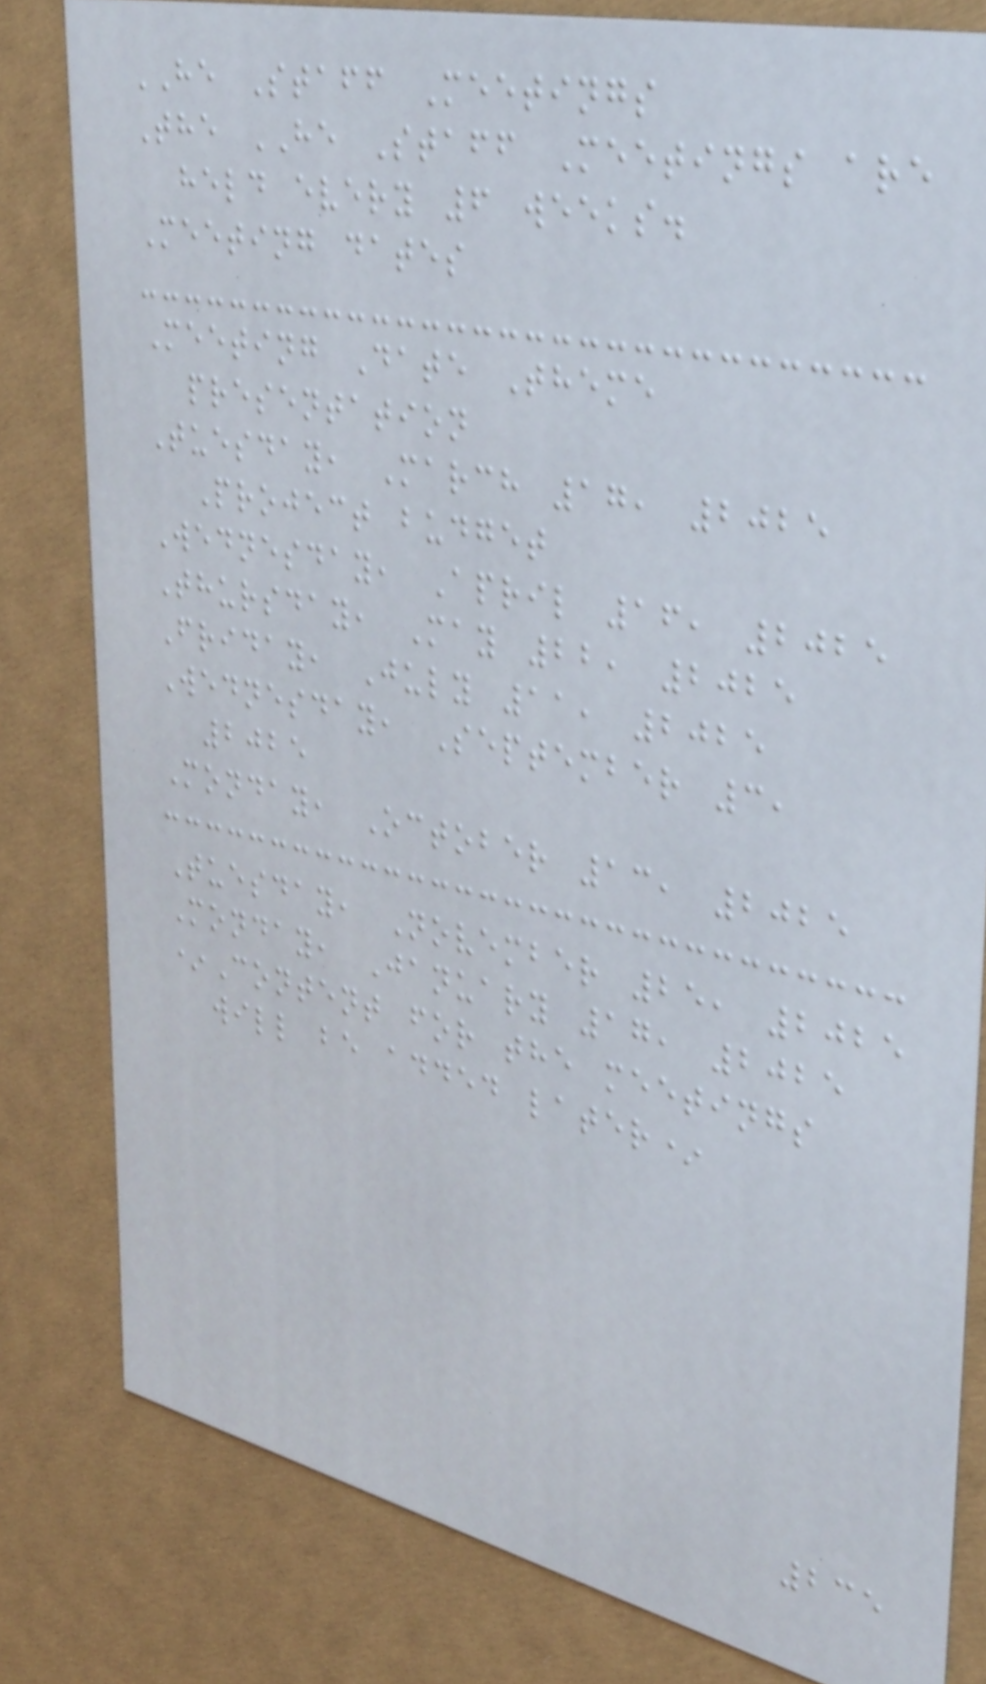HE Staff Meetings
The HE Staff Meetings are
held every 6 weeks.
Meeting dates
Meeting Date Theme
presentation
Tuesday, March 17, 2025
Project budget
Wednesday, April 16, 2025
Thursday, May 22, 2025
Friday, July 11, 2025
Wednesday, September 3,
2025
Monday, October 13, 2025
Tuesday, November 25, 2025
Monday, January 17, 2025
*Content for the meetings
will be added later*
235
